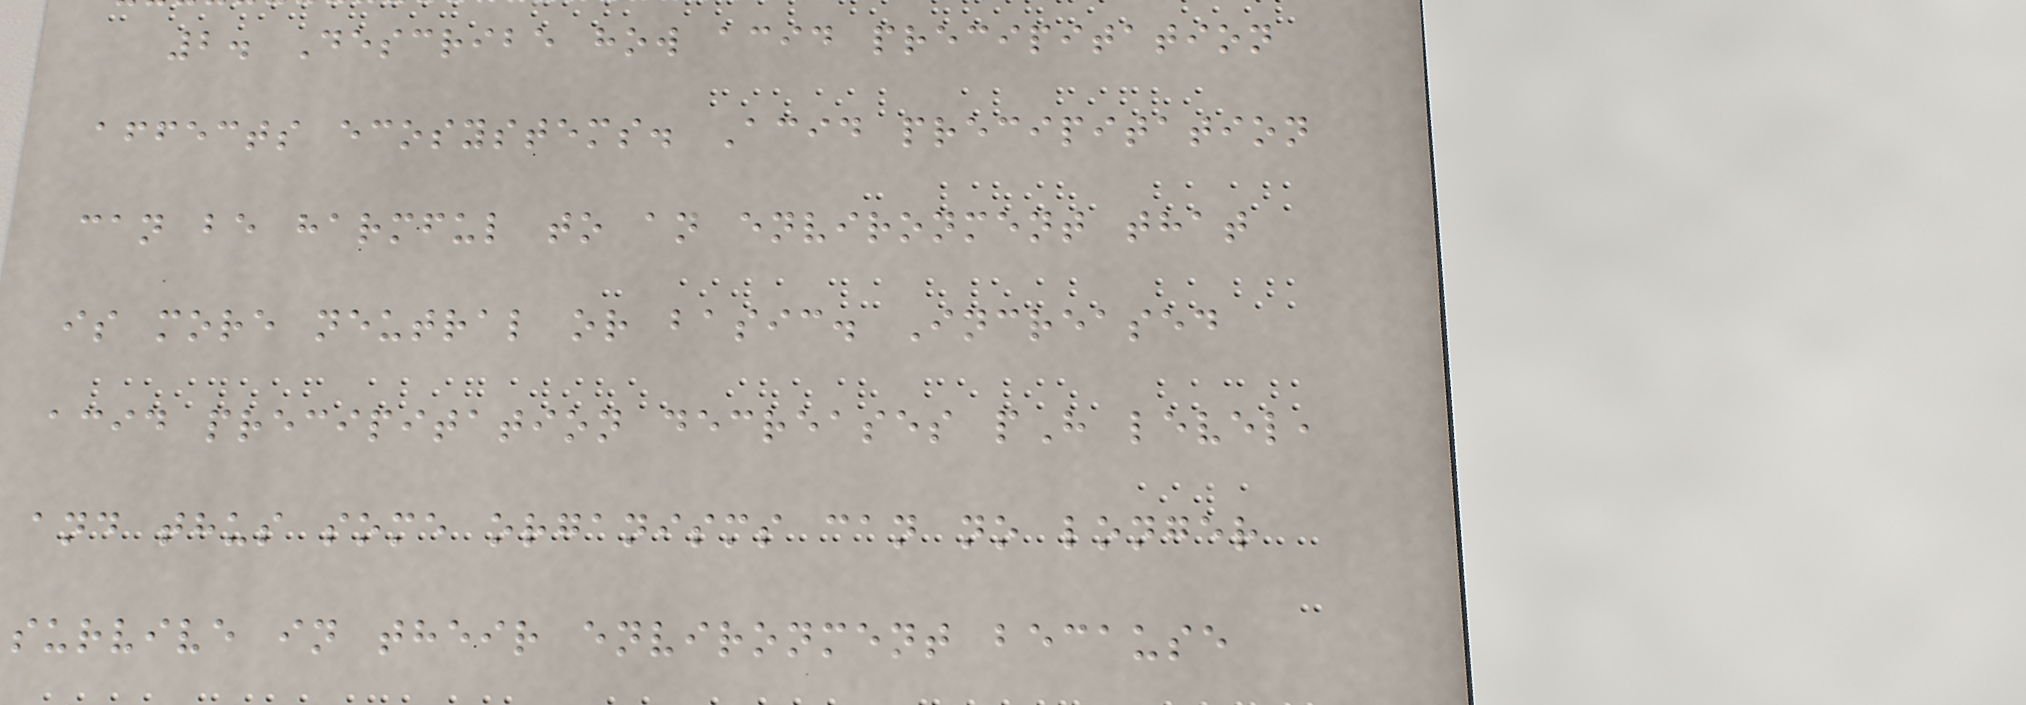2. Describe how acid precipitation
affects ecosystems. Acid precipitation
can be harmful to an environment that
is more neutral or basic. Increased
acid precipitation decreases pH level,
and thus some organisms can no longer
survive in their environment because
